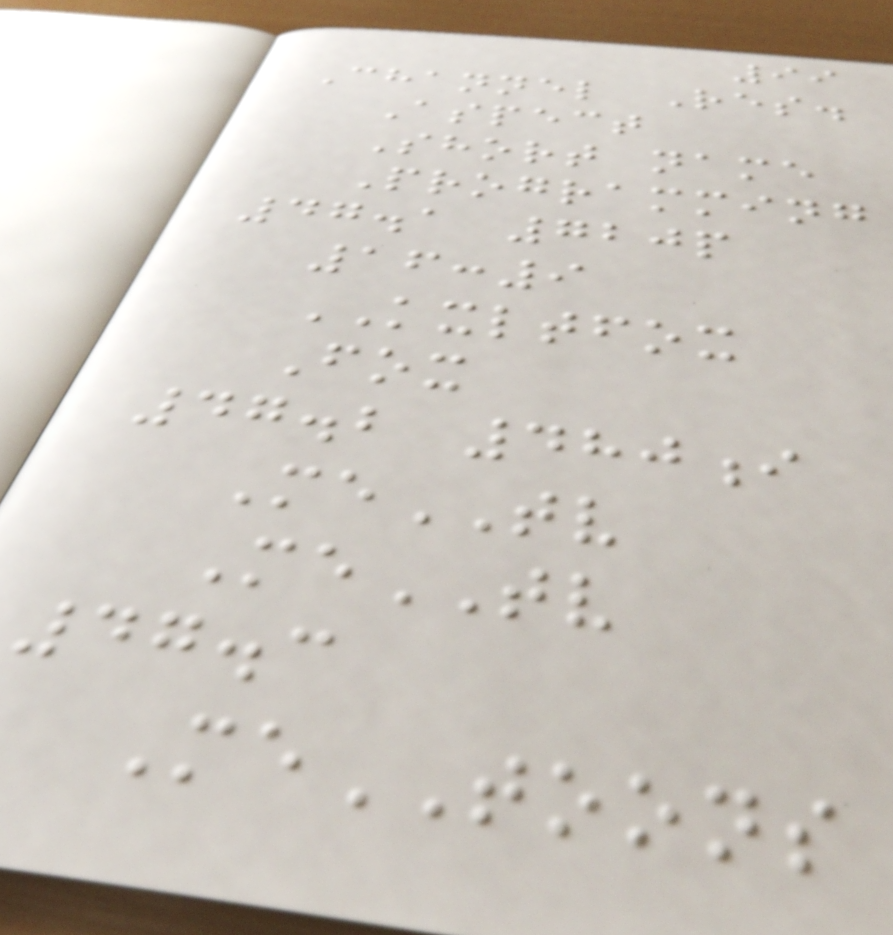99
Channel Res.
Aspect
Short name
Programming
47.1 720p
16:9
KXLTFOX
Fox
47.2 480i
MeTV
MeTV
47.3
MeTOONS
